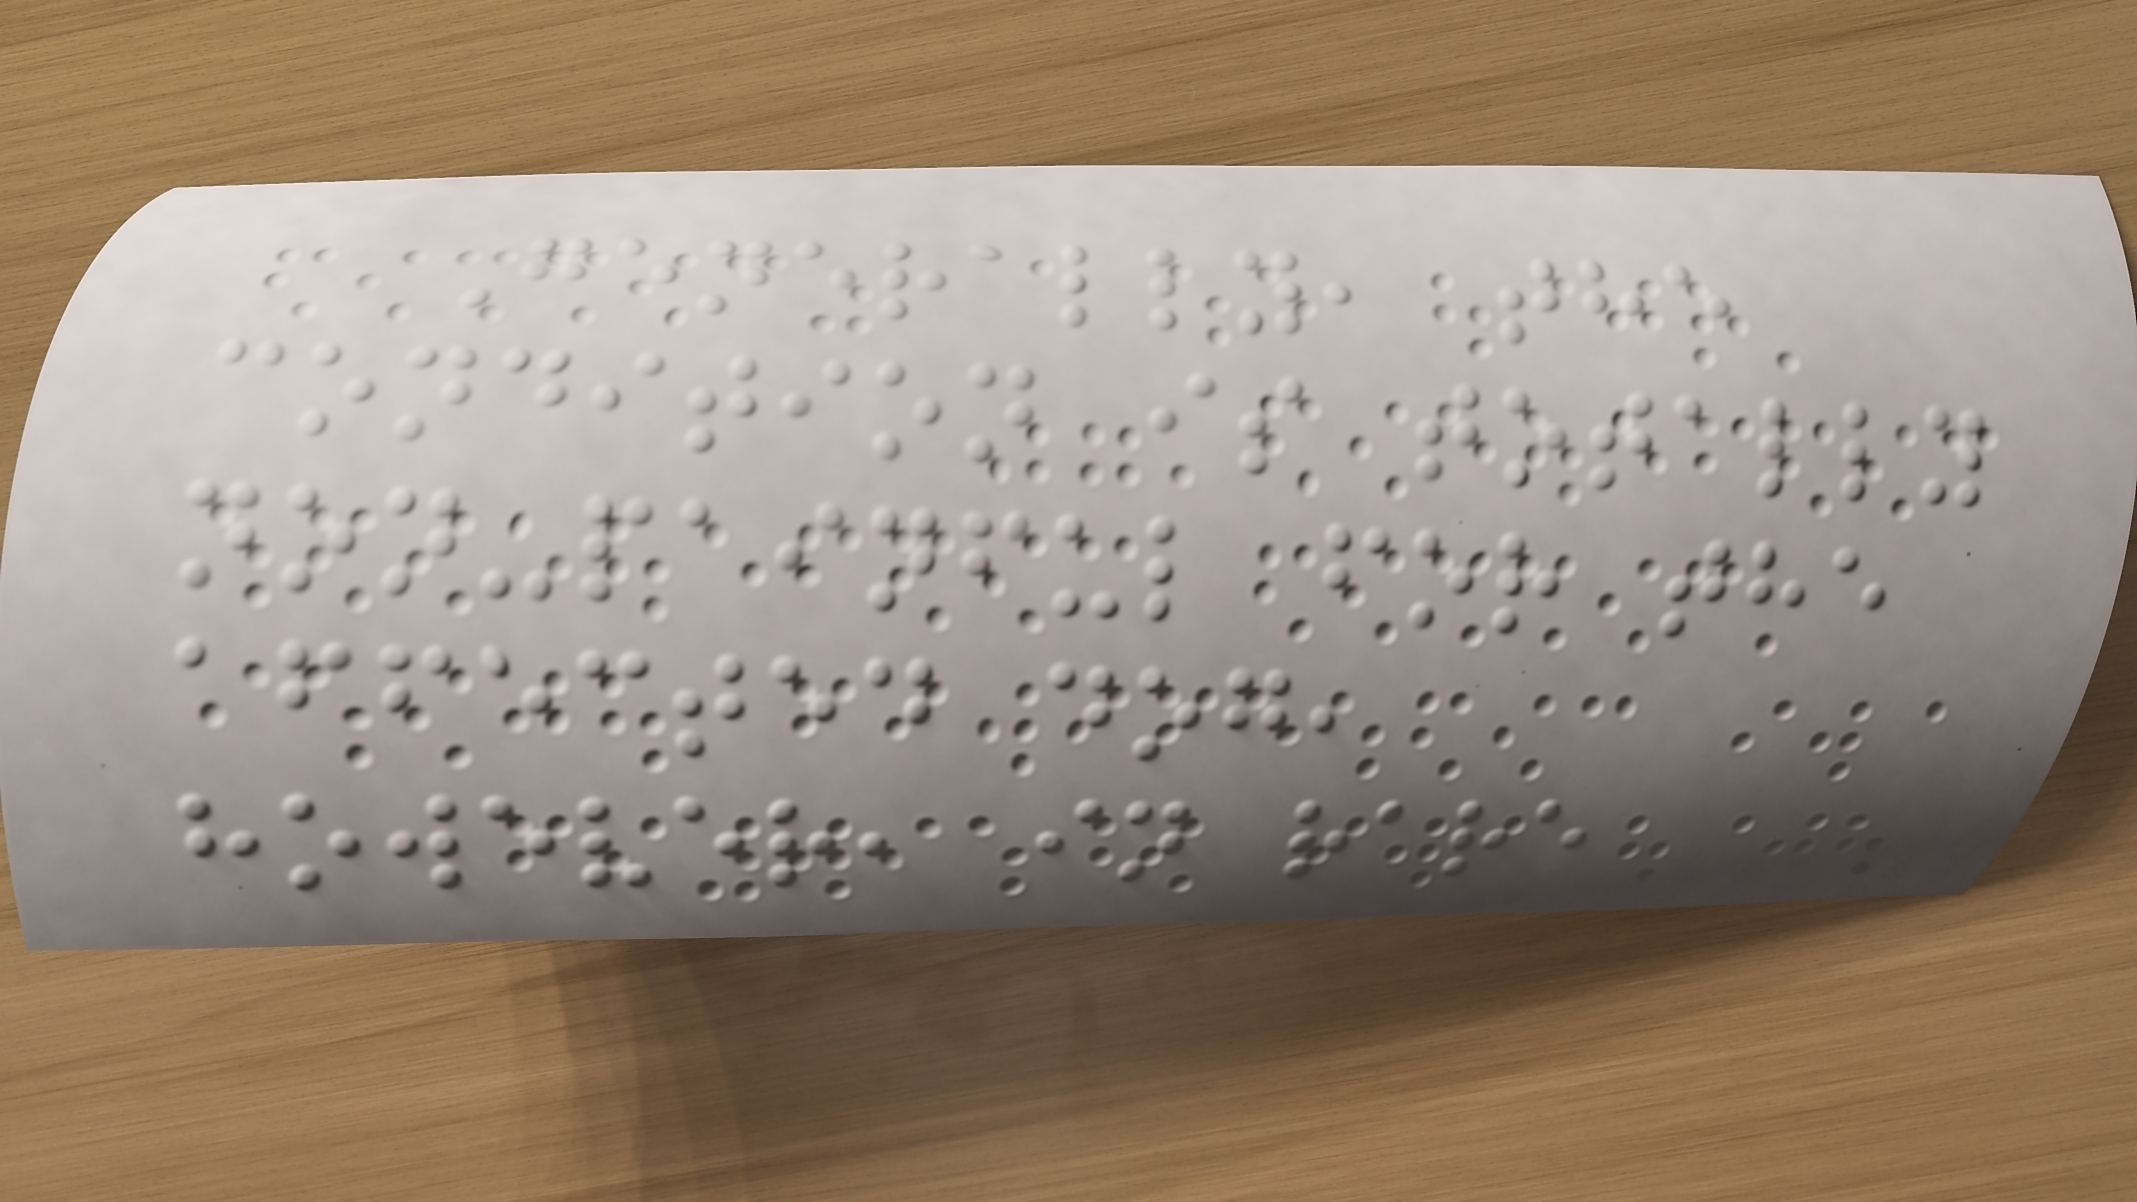Generally, the
condition is totally
non-painful for the
affected dog,
however, in rare
